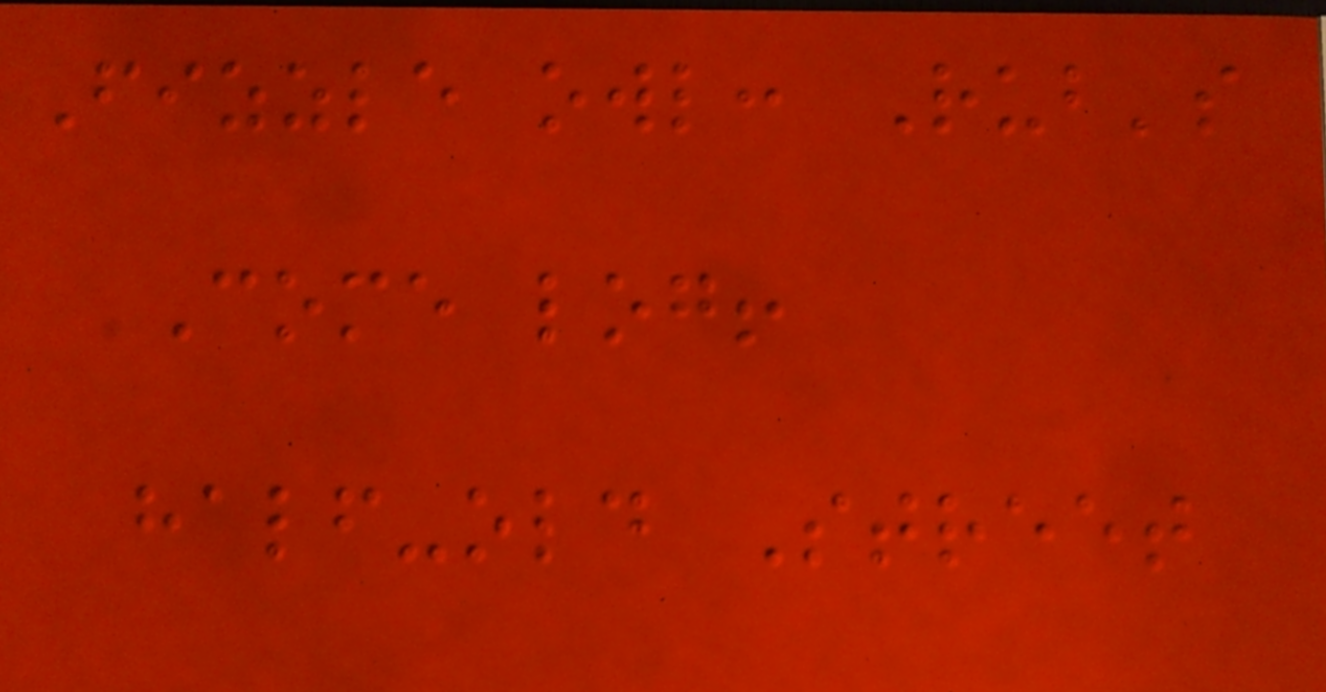Fizzle owl: Rub's
Come log!
half-old Street
